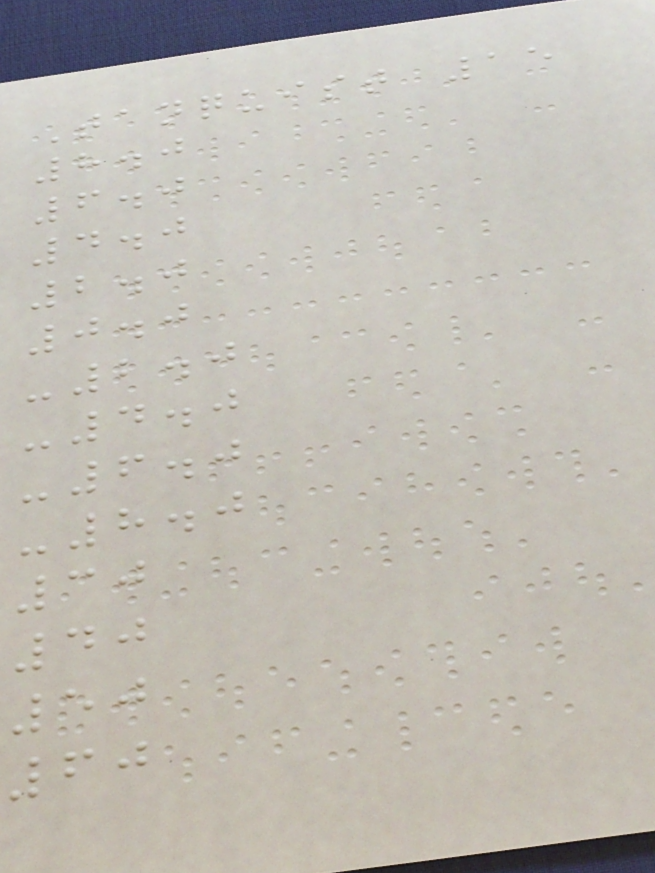Tanquist 15
8.0
6.0
4.0
2.0
0.0
-2.0
-4.0
-6.0
-8.0
30
40
50
60
